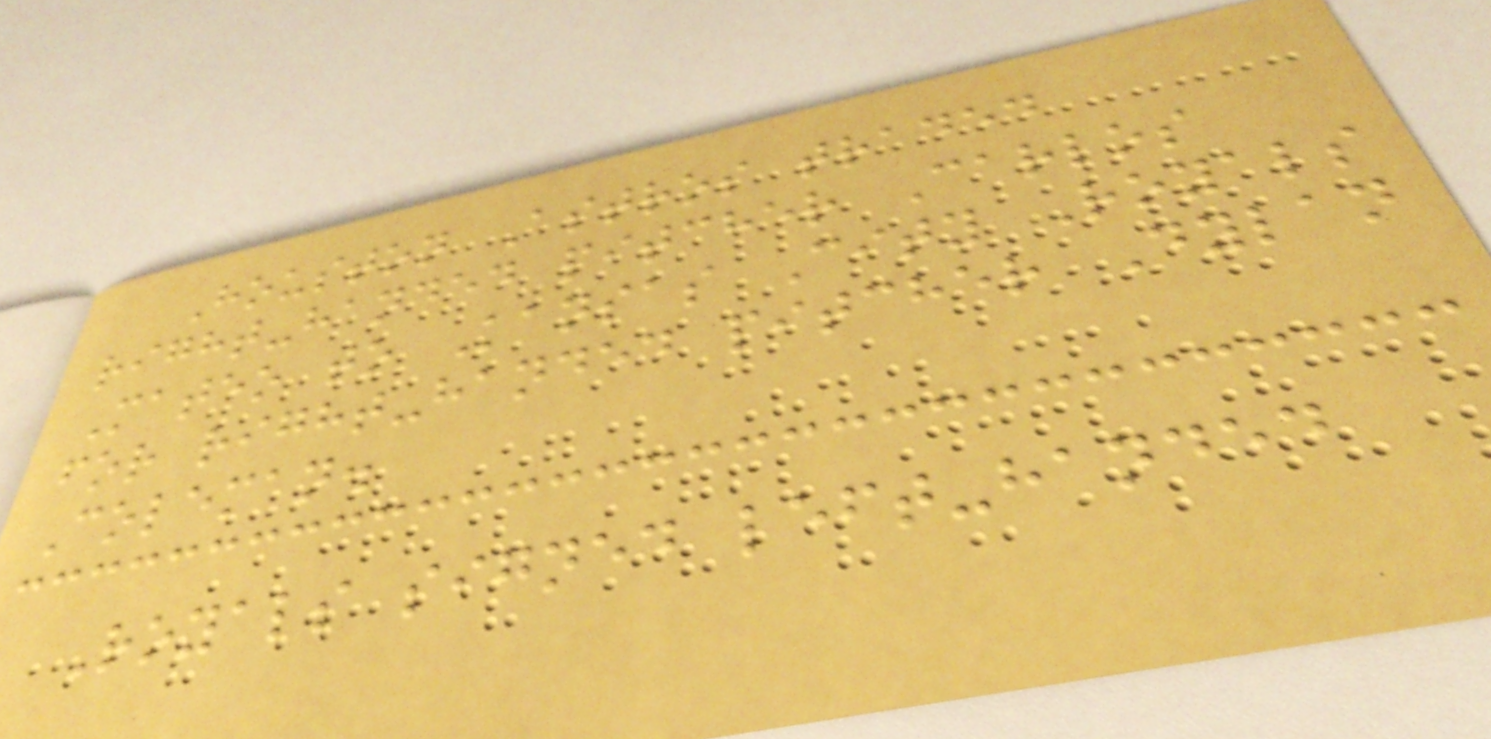Houston Astros traded
right-handed pitcher Carlos
Mateo to Kansas City Royals
for right-handed pitcher Dylan
Coleman.
Royals signed left-handed
